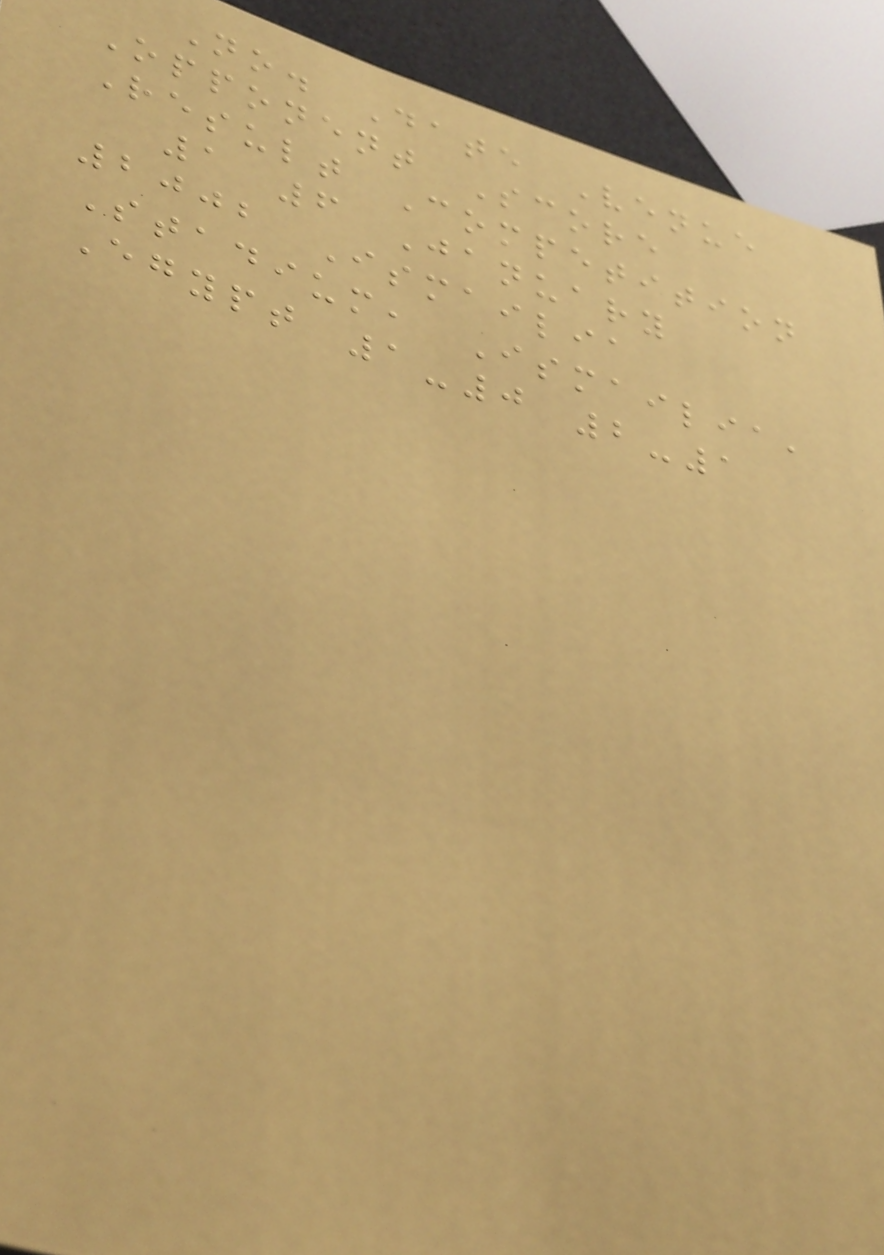No. Date Venue
Opponent Score
Result Competition
1 6 January
2002 Ismailia
Stadium, Ismailia,
Egypt 1-0 2-1
